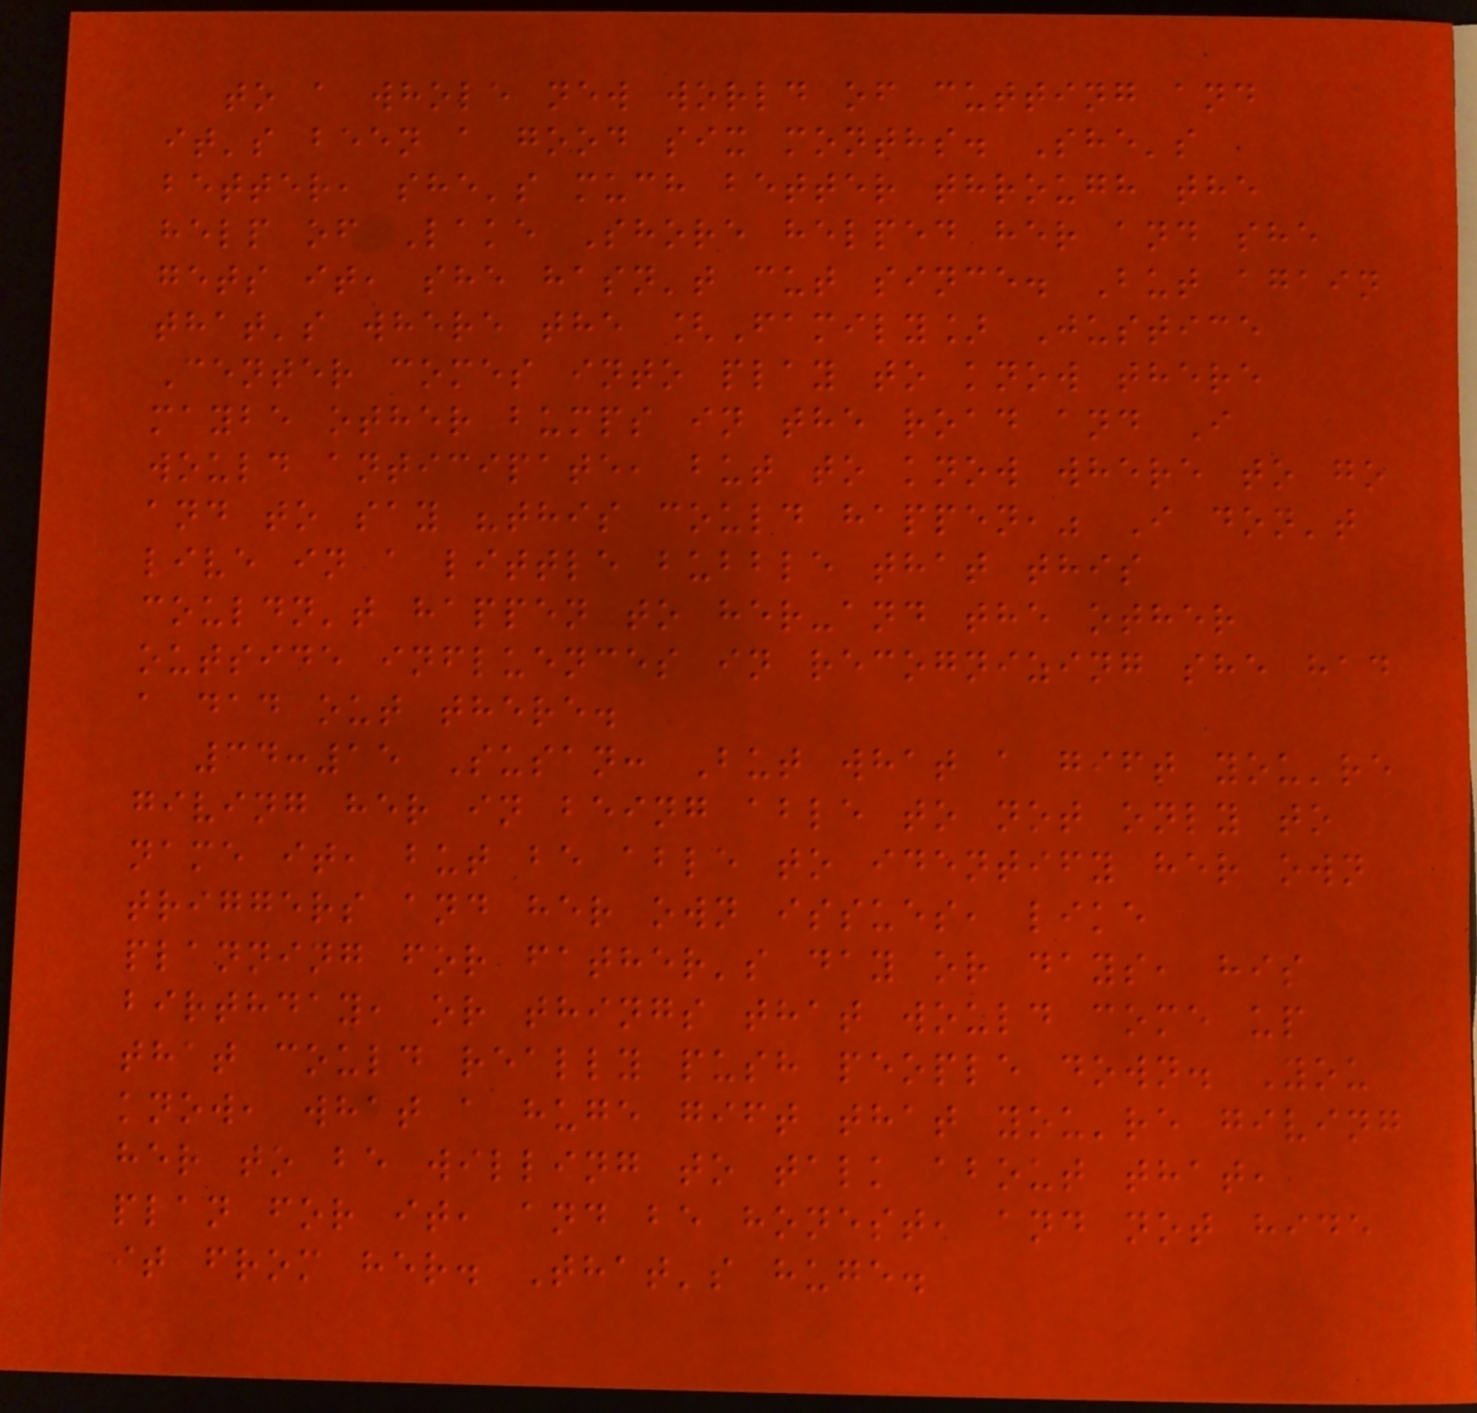to a whole new world of cutting and
it's been a good six months. She's
better, she's much better through the
help of Lake Shore helped her and she
gets it, she hasn't cut since. But again
that's where the [Family] Justice
Center comes into play to know there
maybe other bumps in the road and I
would anticipate, but to know where to go
and to say "this could happen," I don't
live in a little bubble that this
couldn't happen to her-and the other
outside influences in recognizing she had
a dad out there.
34:15 Susan: But what a gift you're
giving her in being able to not only to
name it, but be able to identify her own
triggers and her own issues, like
planning for father's day or days, his
birthday, or things that would come up
that could really push people down. You
know, what a huge gift that you're giving
her to be willing to talk about that,
plan for it, and be honest, and not hide
it from her. That's huge.
